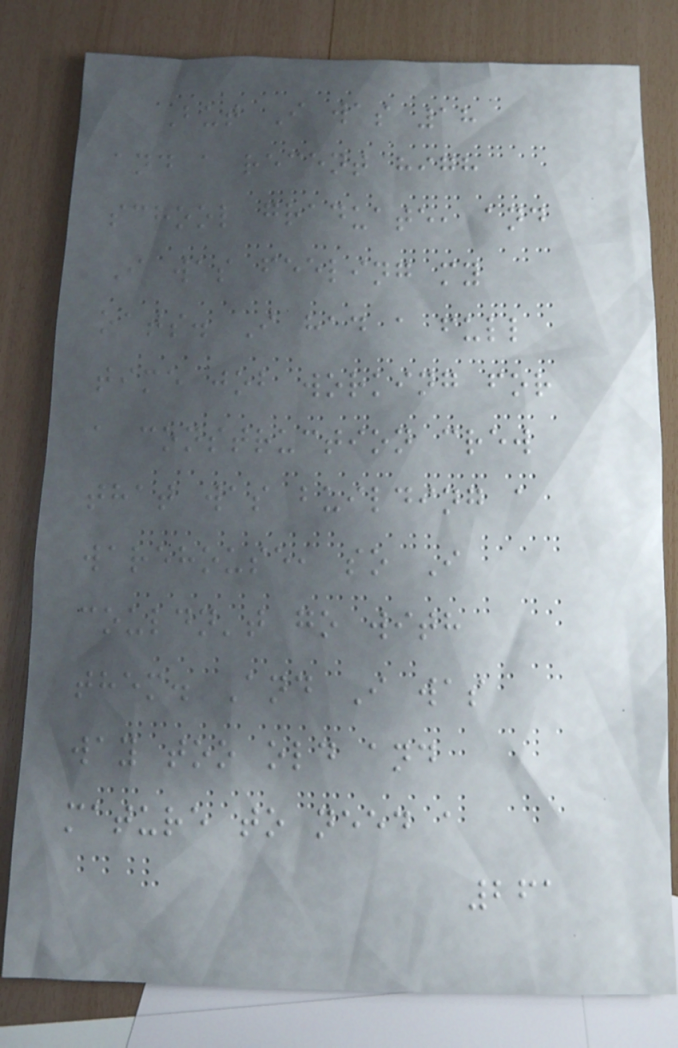But I was 18
and a recent high
school graduate, and
I was feeling my
oats. I had a full
time job working for
a construction crew
that was building a
warehouse, so I
couldn't go with
them. And I was
way too old and
mature to need a
261
